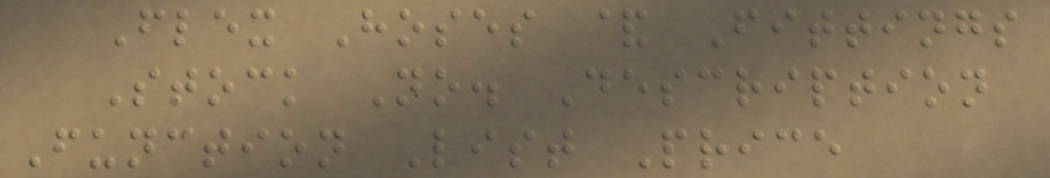Flex Hoses & Fittings
Stock No. Description
Function List Price
